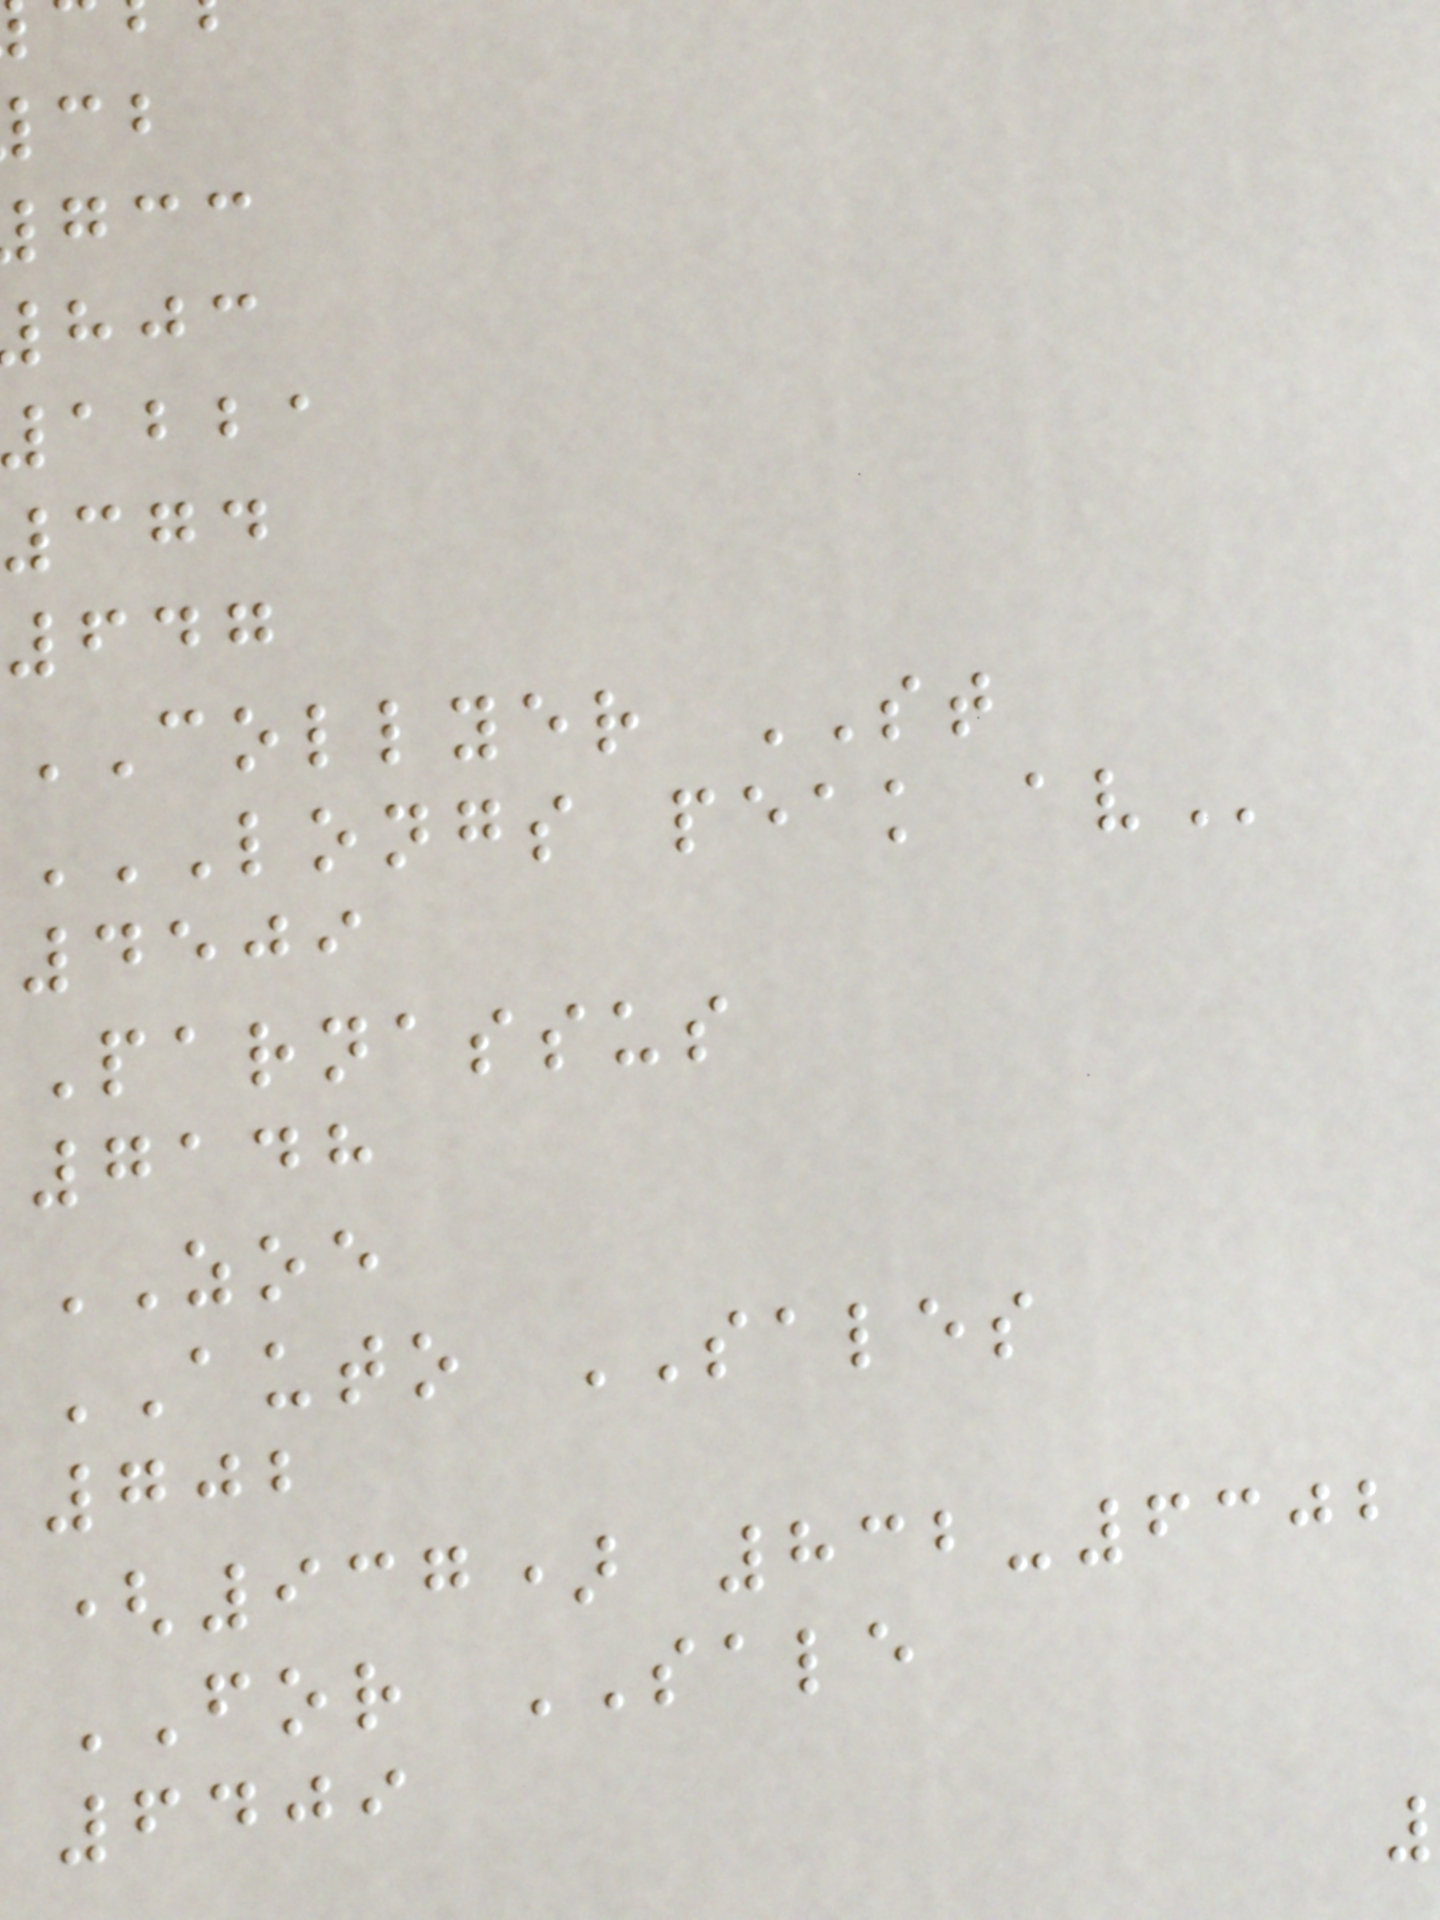abba
374
647
COLLYER ST
LONGS PEAK AV
4509
Parnassus
7148
ZOE
AUTO SALES
702
(937) 832-6302
FOR SALE
6409
